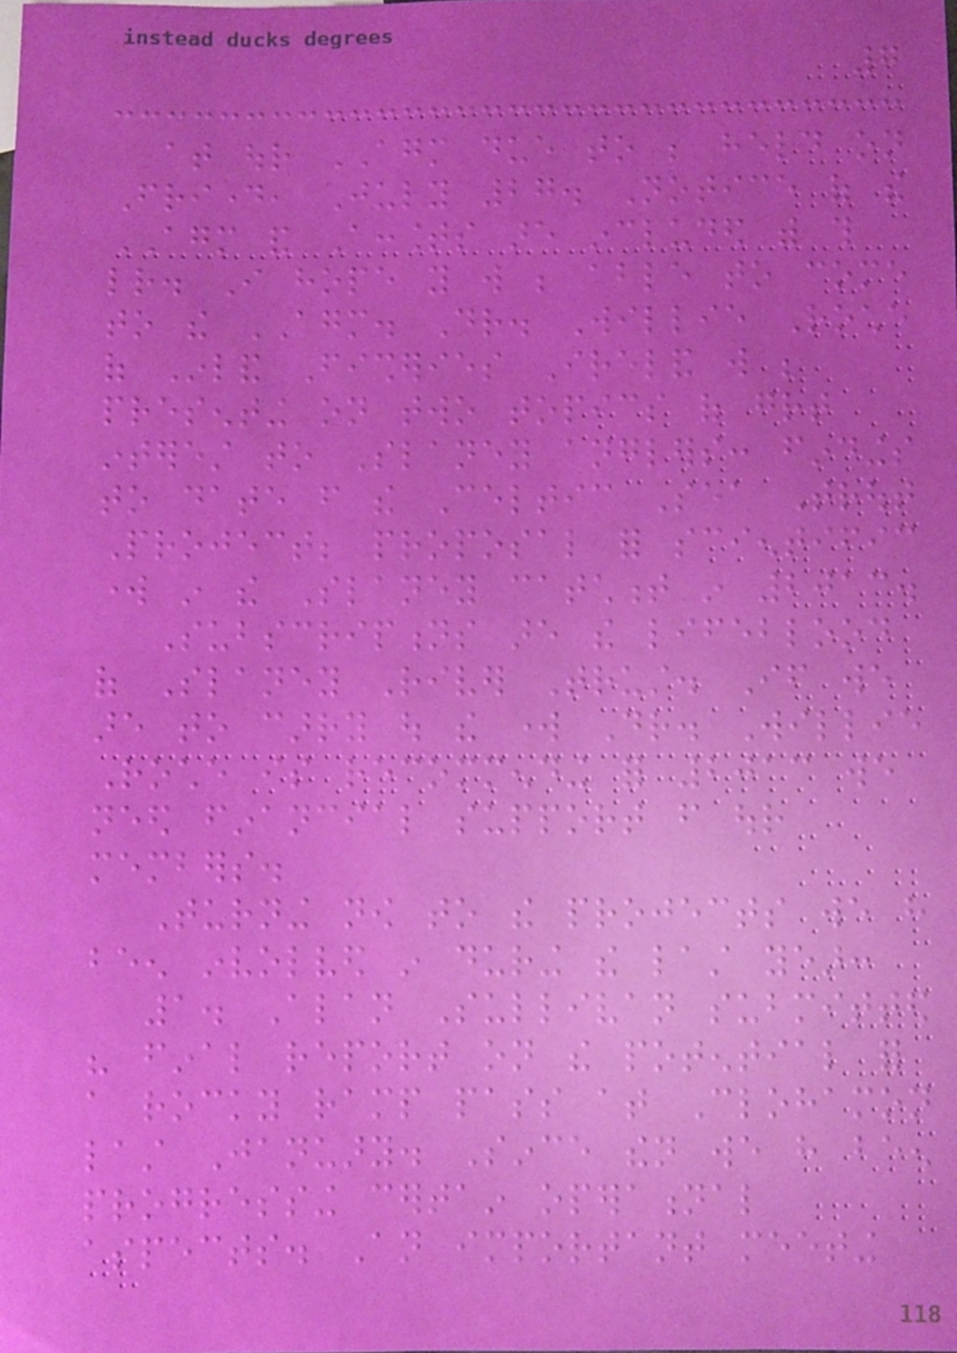7
at our AGM due to be held on
Friday, July 27. Notice of the
AGM and Accounts are included with this
letter. I hope you will be able to come
to the AGM. Dr. Willie Roche
of Inland Fisheries Ireland will be
presenting on two topics of great
interest to Slaney anglers: findings
to date from the Celtic Sea Trout
Project; proposal for scientific
work in the Slaney catchment in 2013.
Subscriptions are the lifeblood
of Slaney River Trust. If we
are to carry out the work Dr. Willie
Roche is recommending for 2013 we
need financial support from our
members.
Turning now to the projects we have
been involved in during the last year:
1. Alan Sullivan submitted
his final report on the potential for
a rocky ramp pass at Clohamon
last January. Since then we have been
progressing certain operational
aspects. An important meeting
